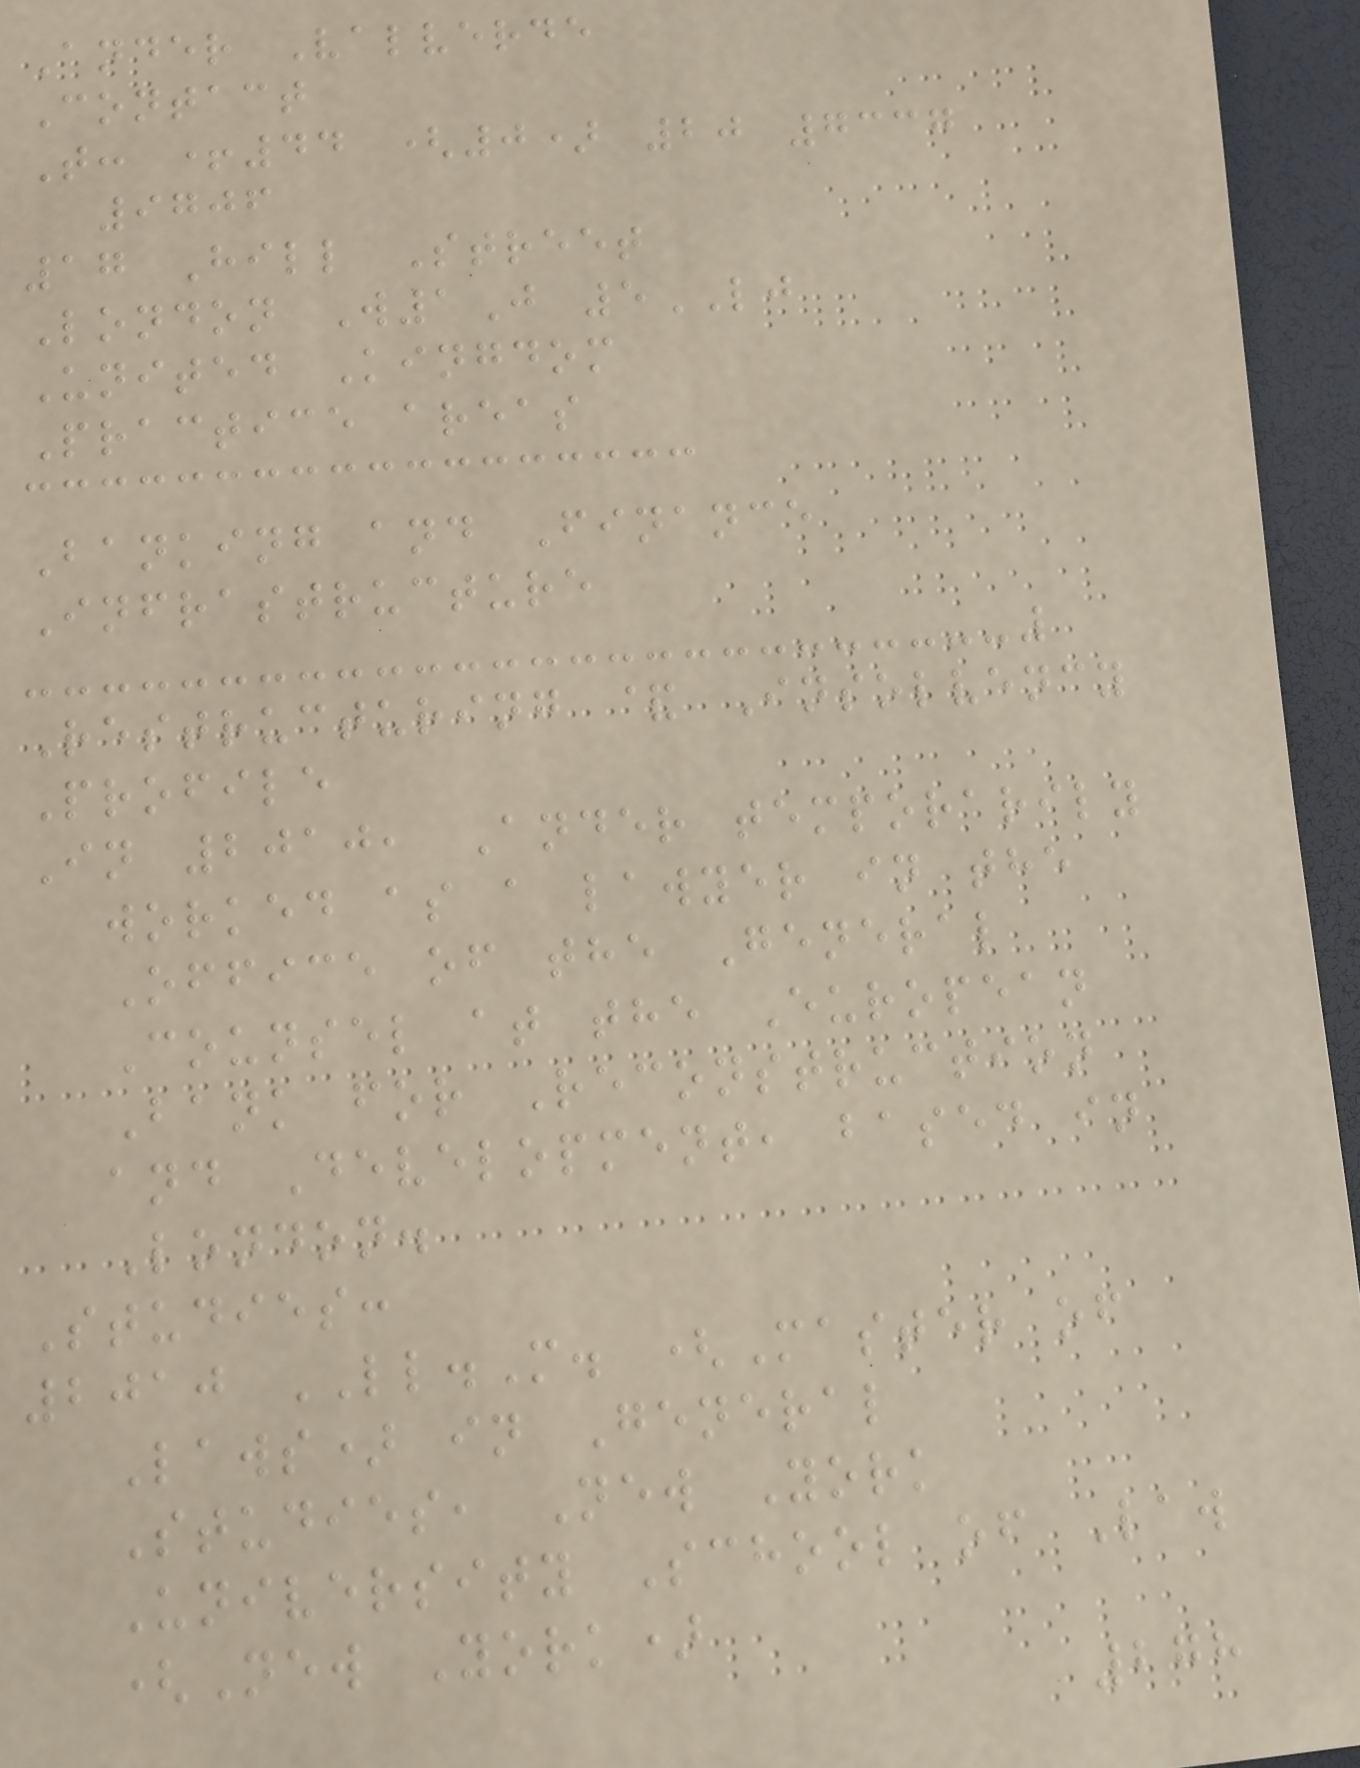Ander Valverde
Contact
T: +44 (0) 20 7337
9706
17 Hill Street
London W1J 5LJ
United Kingdom
Practice areas
Banking and Finance
Infrastructure
Restructuring & Insolvency
Profile
In 2010, Ander temporarily
worked as a lawyer in the
Office of the General
Counsel at the European
Bank for Reconstruction
and Development, based in
London.
Studies:
2010 LL.M. (Master of
Laws) in General
Studies, New York
University School of Law
(New York)
278
